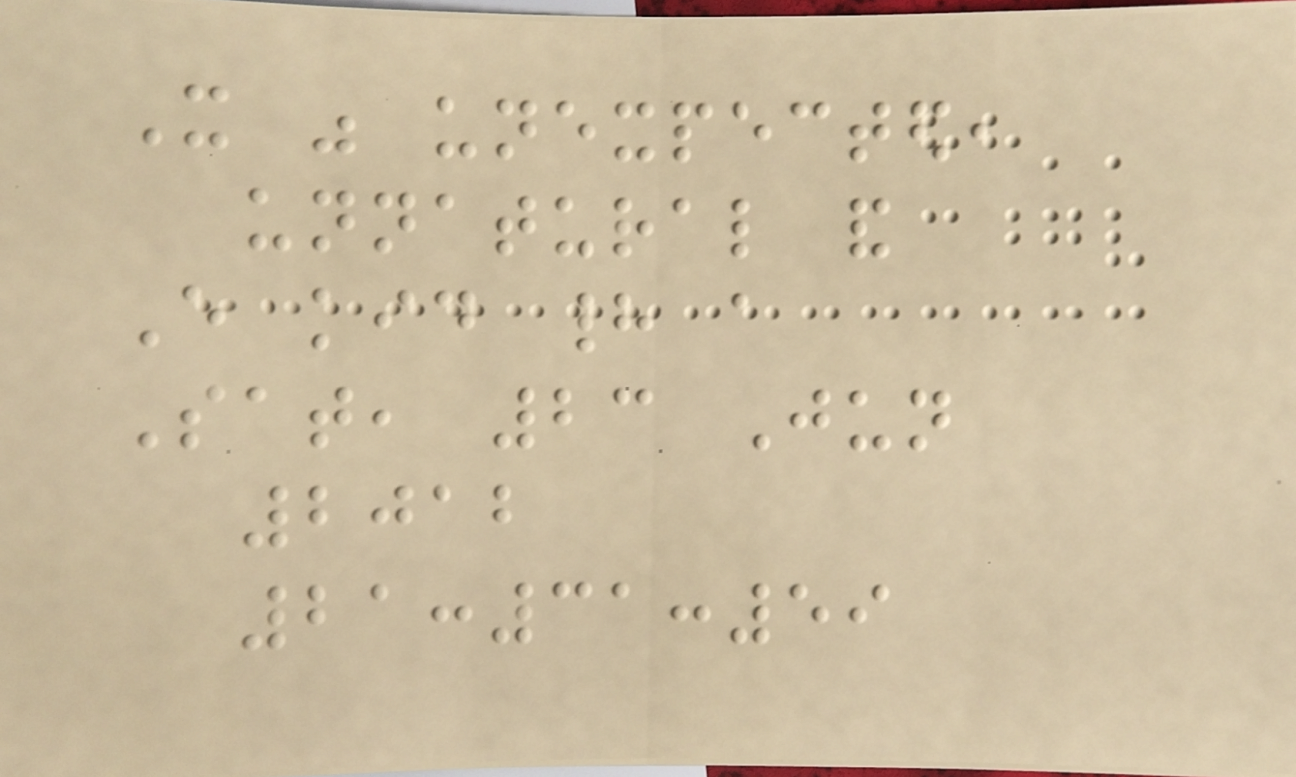It was unexpected,
unnatural and
Every kid had a
Sat, 23 Jun
2012
21:31:59
